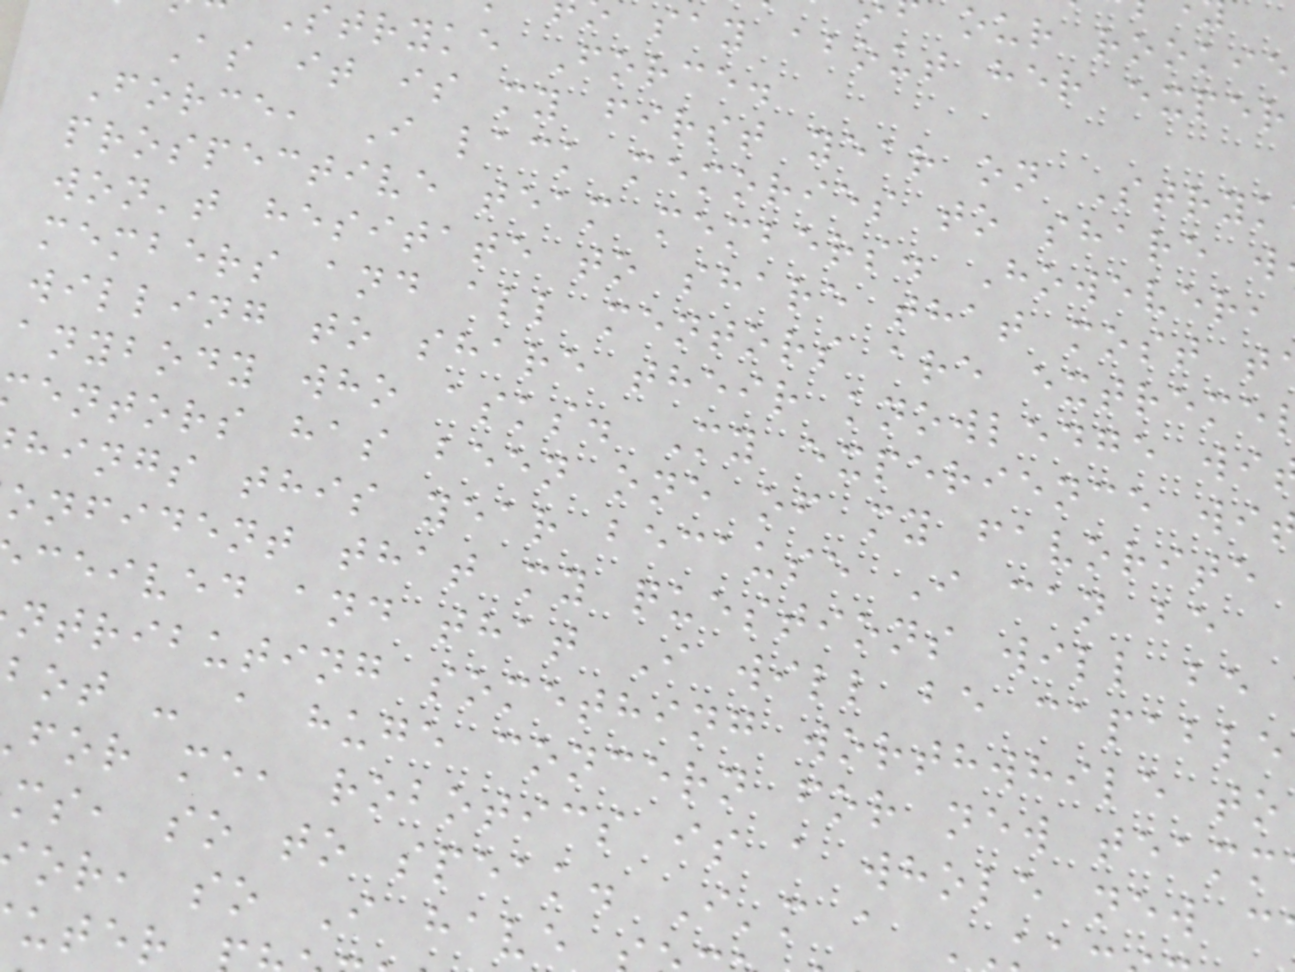our rookie
say about her exper
stryke Force.
As it is my first year on Stryk
Force, I lack memories to share w
prospective team members. However,
won't hesitate to share that most t
members and all mentors are extreme
willing to share their knowledge wi
anybody who asks. My experience wi
entors has been one of my favorite
hings this year because I can be
onfident that my questions will be
ceived and that I will be capable
ntributing something worthwhile to
bot - a huge concern for new teamm
for me, robotics is a whole new c
ms, so to speak. I'm a
or, so I have
